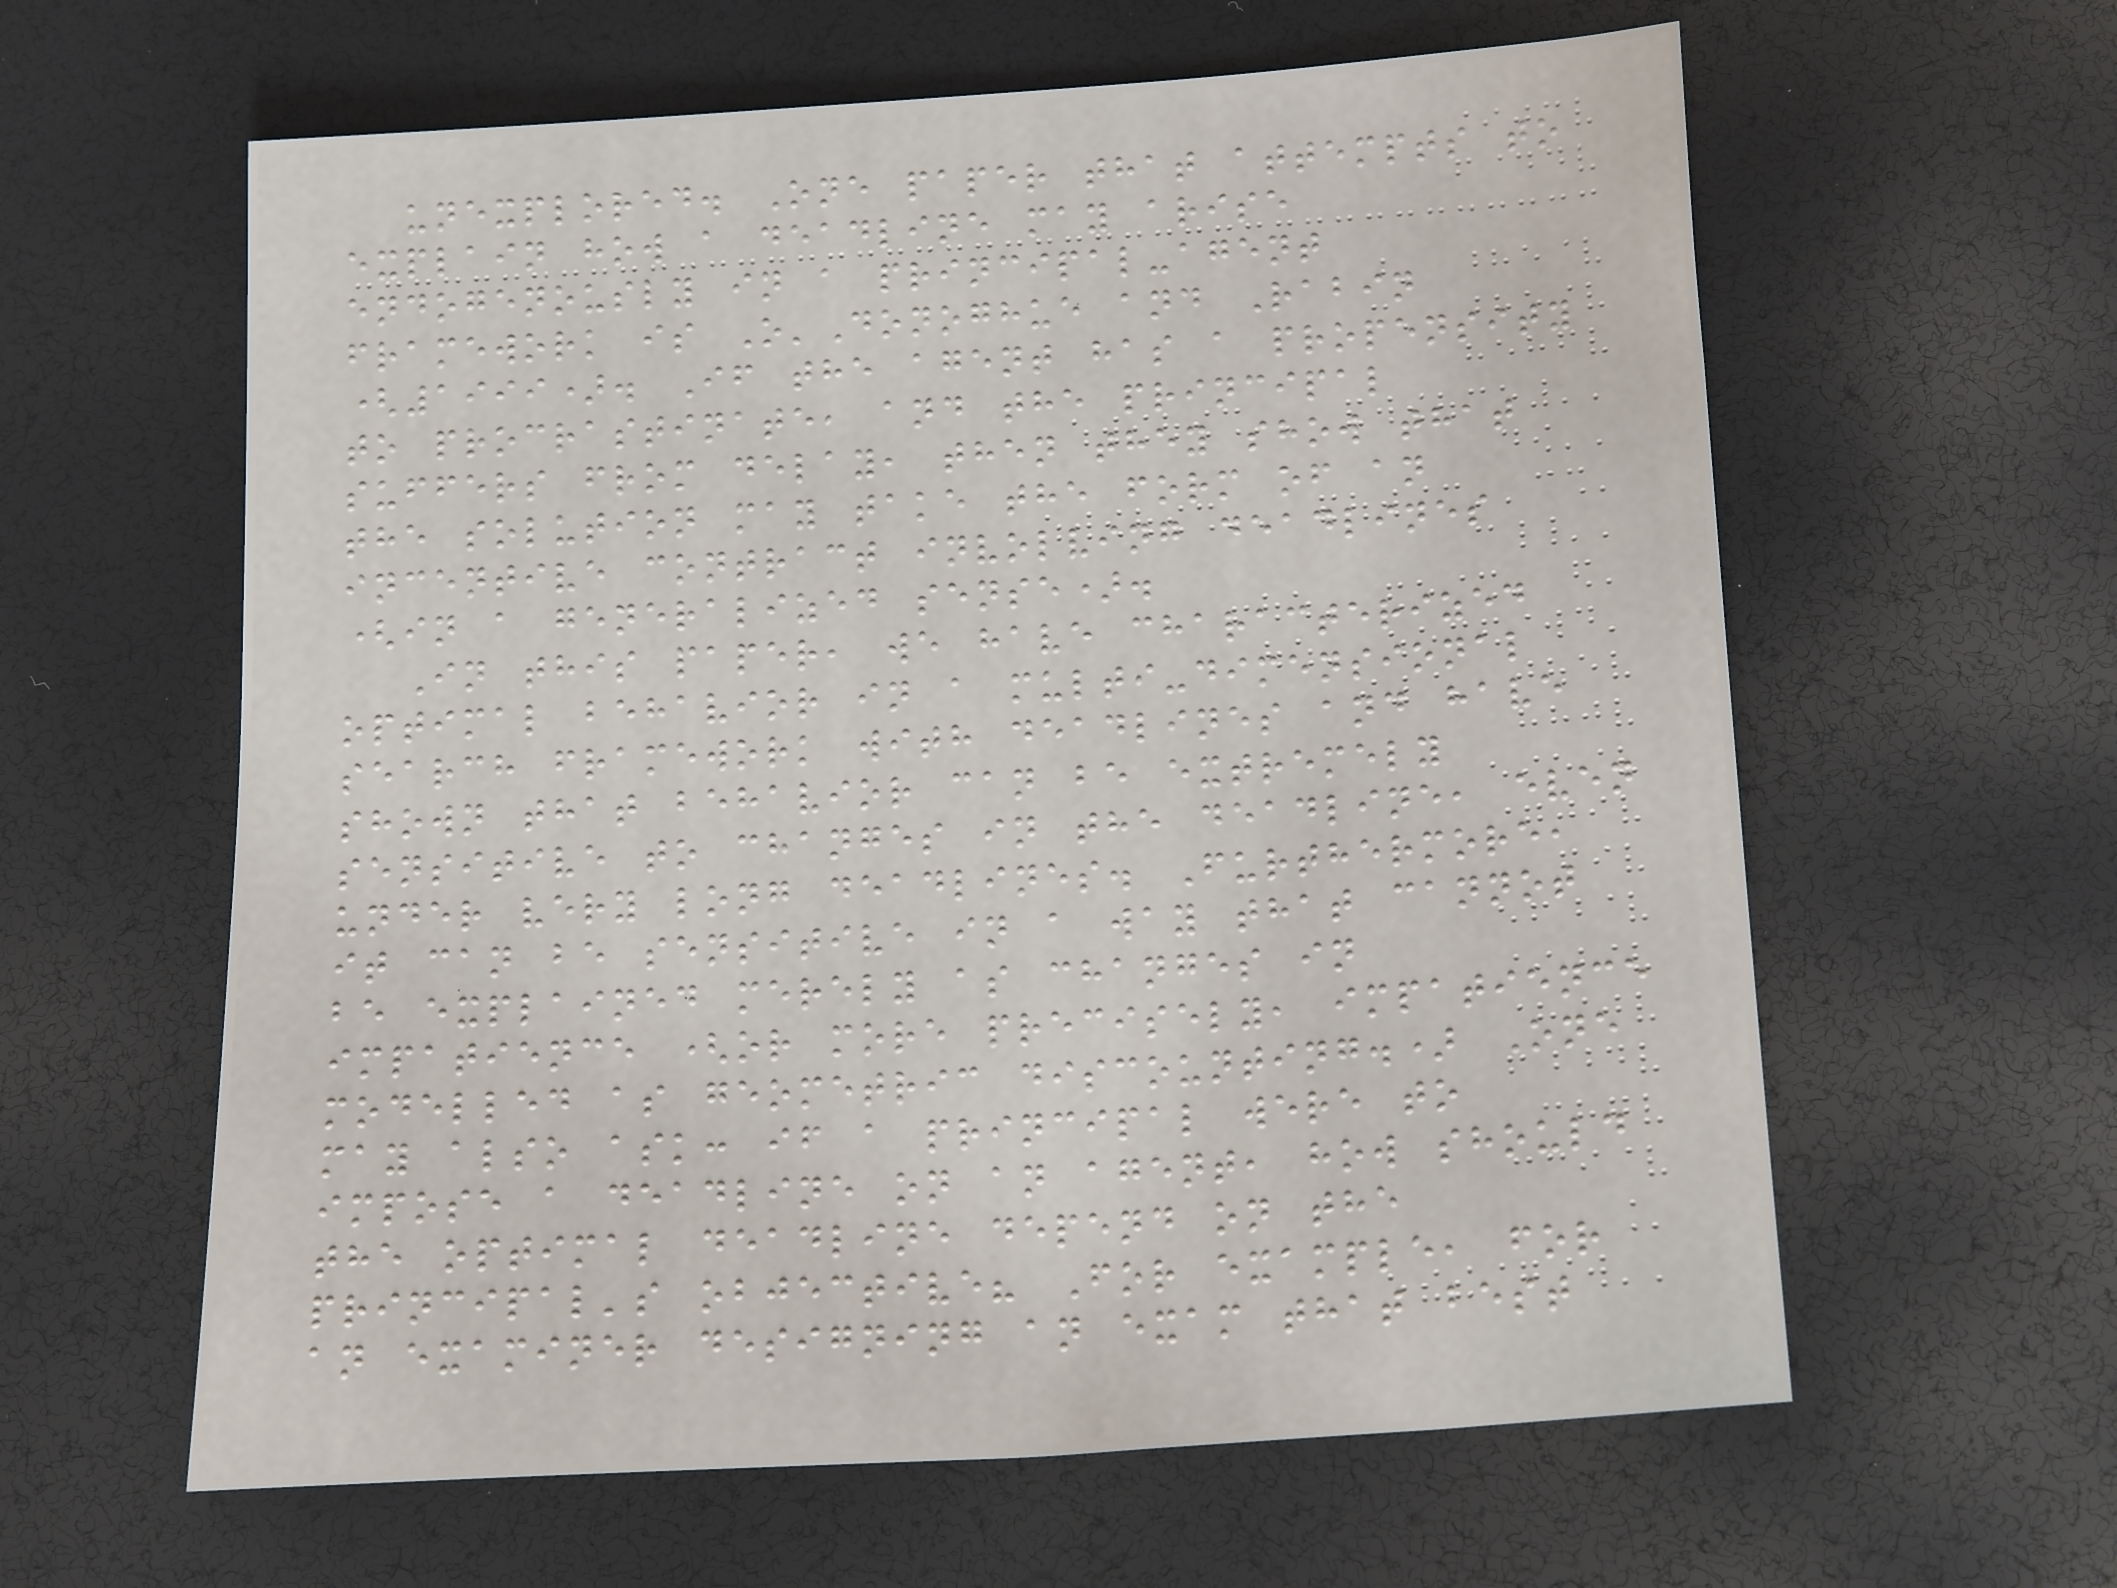unexplored. One paper that attempts to
explain how a deadline may arise
endogenously in a principal-agent
framework is O'Donoghue and Rabin
(1999). If the agent has a propensity
to procrastinate, and the principal
suffers from delay, then they show that
the solution may take the form of an
incentive contract involving deadlines
(in a generalized sense).
In this paper, we have characterized
optimal behavior in a multi-dimensional
search framework with deadlines and have
shown that behavior can be extremely
sensitive to changes in the deadline, even
under very long deadlines. Furthermore,
it can be sensitive in a way that cannot
be explained merely as changes in
impatience (or more precisely, impatience
modelled as geometric discounting.) One
may also ask: if a principal were to
impose a deadline on an agent, how should
the optimal deadline depend on the
principal's objective? For example, for
an examiner designing an exam that best
